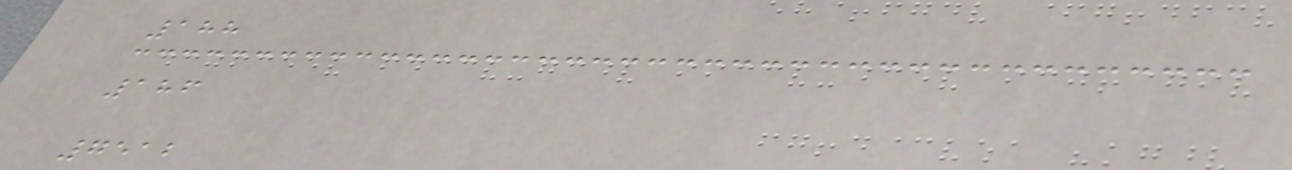188
186
7512
